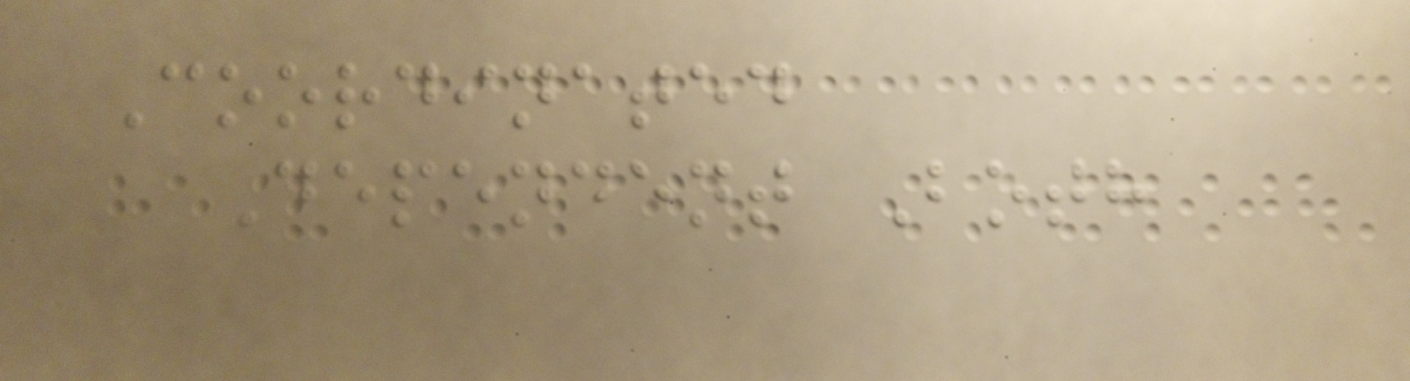Coordinated
Dependent Both
